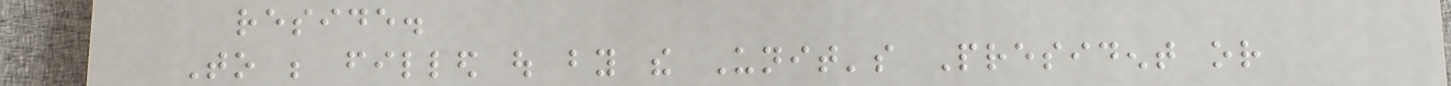reside.
To be filled out by the Unit's President or
